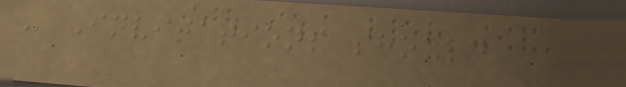- Invitations should
